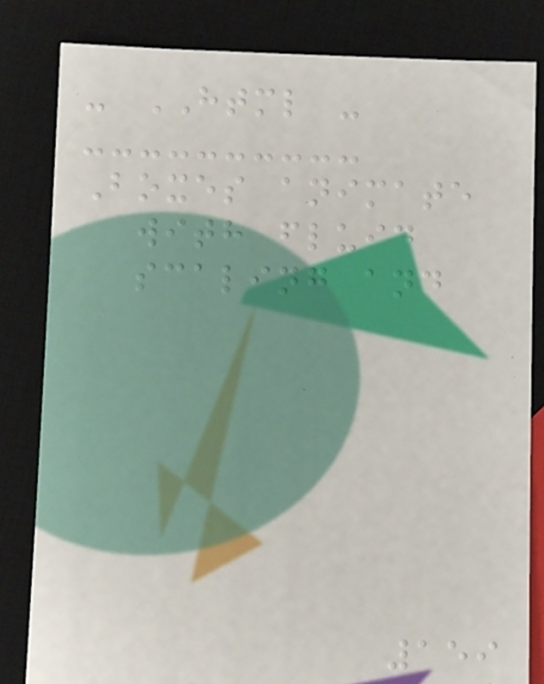- HTML -
Boxes animate
with fluid
scaling and
159
